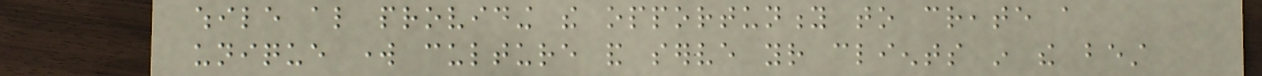while also providing the opportunity to create a
unique work culture and serve your clients in the best
